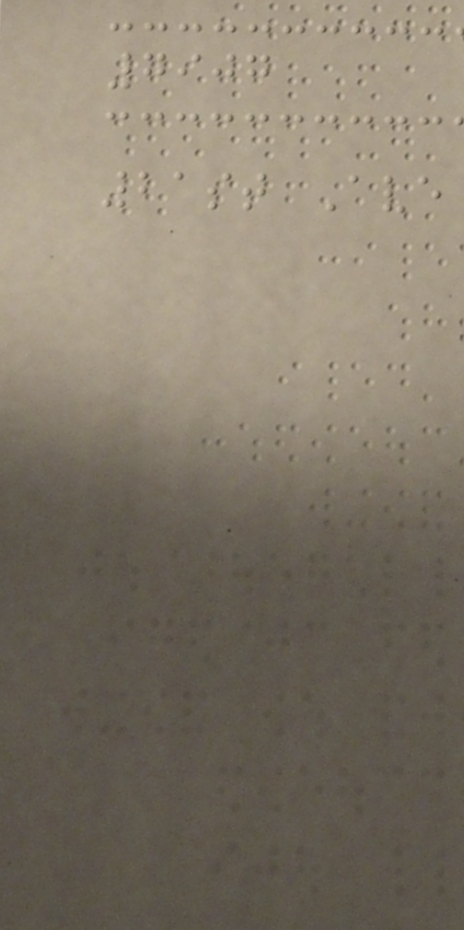7907
21st Ave
